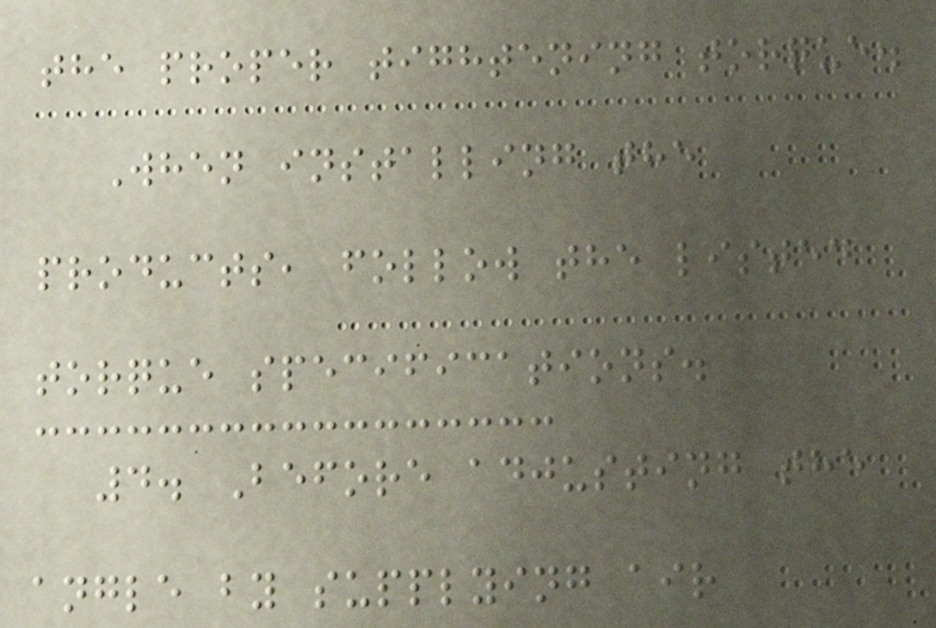the proper tightening torque.
When installing the
products, follow the listed
torque specifications.
4. Before adjusting the
angle by supplying air
